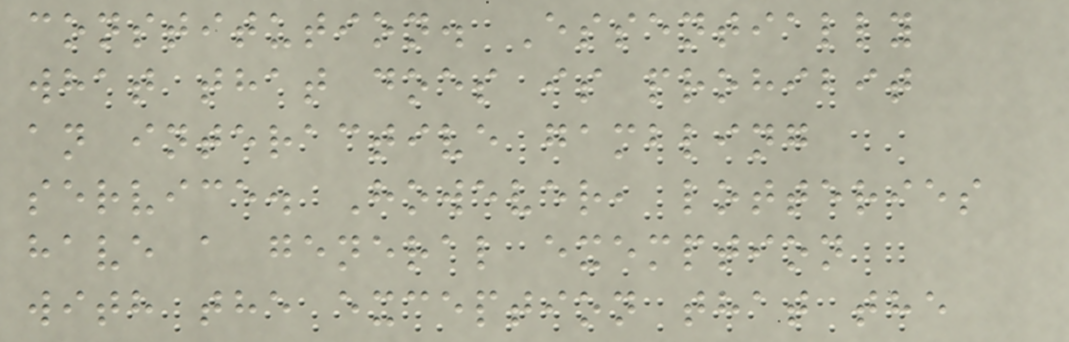constitution. Essentially
what that does is prohibit
an interactive gambling
service. However, lotteries
have a general exemption
with the exception that the
